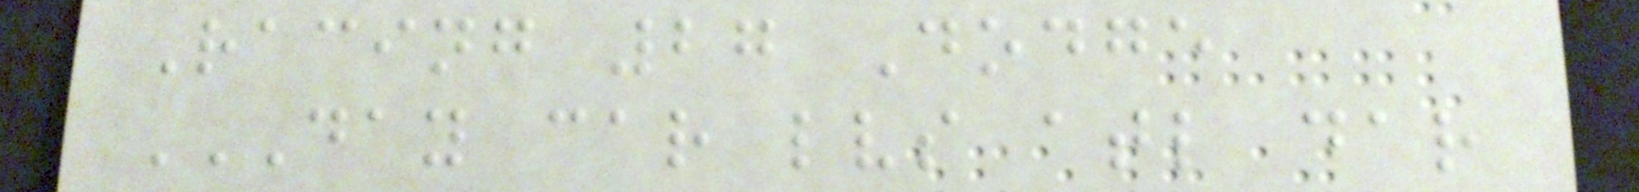Racing 27 Dodge
DAY CAR LVS ATL DAR
